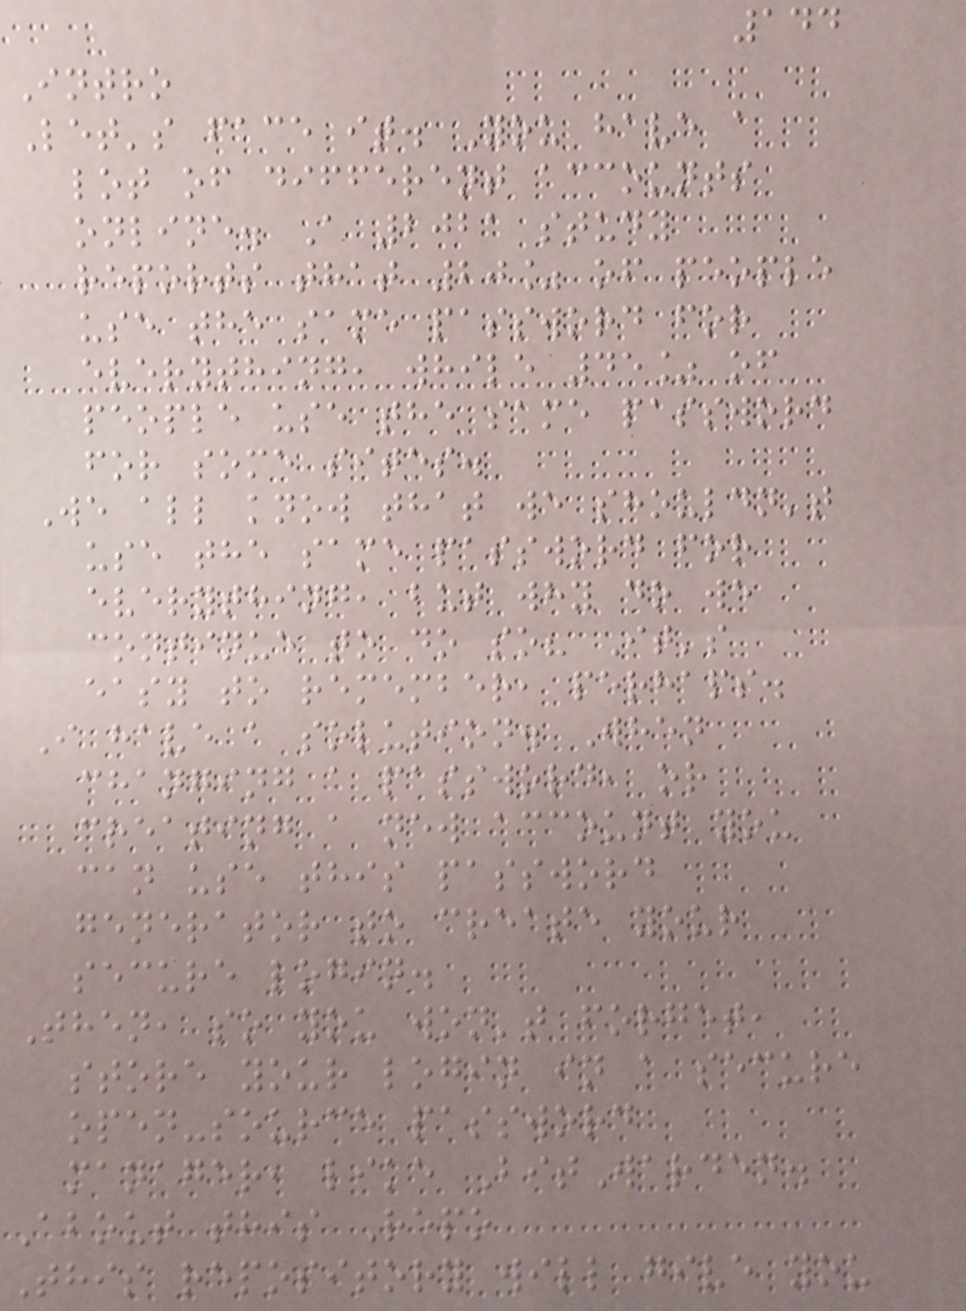144
Intro
Let's face it. You have a
lot of different accounts
online. A 2021 study
reports that 20% of people
use the same password for
everything, while 45% of
people use the same password
for some sites.
We all know that we shouldn't
use the same password for
everything, but why do we
continue to do so? It's
easy to remember, perhaps.
I have a solution. When
changing a password, or
creating a new account you
can use this password
generator to create your
secure login.
Then, so you won't forget,
store your login in a secure
open-source password
manager, like BitWarden.
About this Repo
This repository will give you
